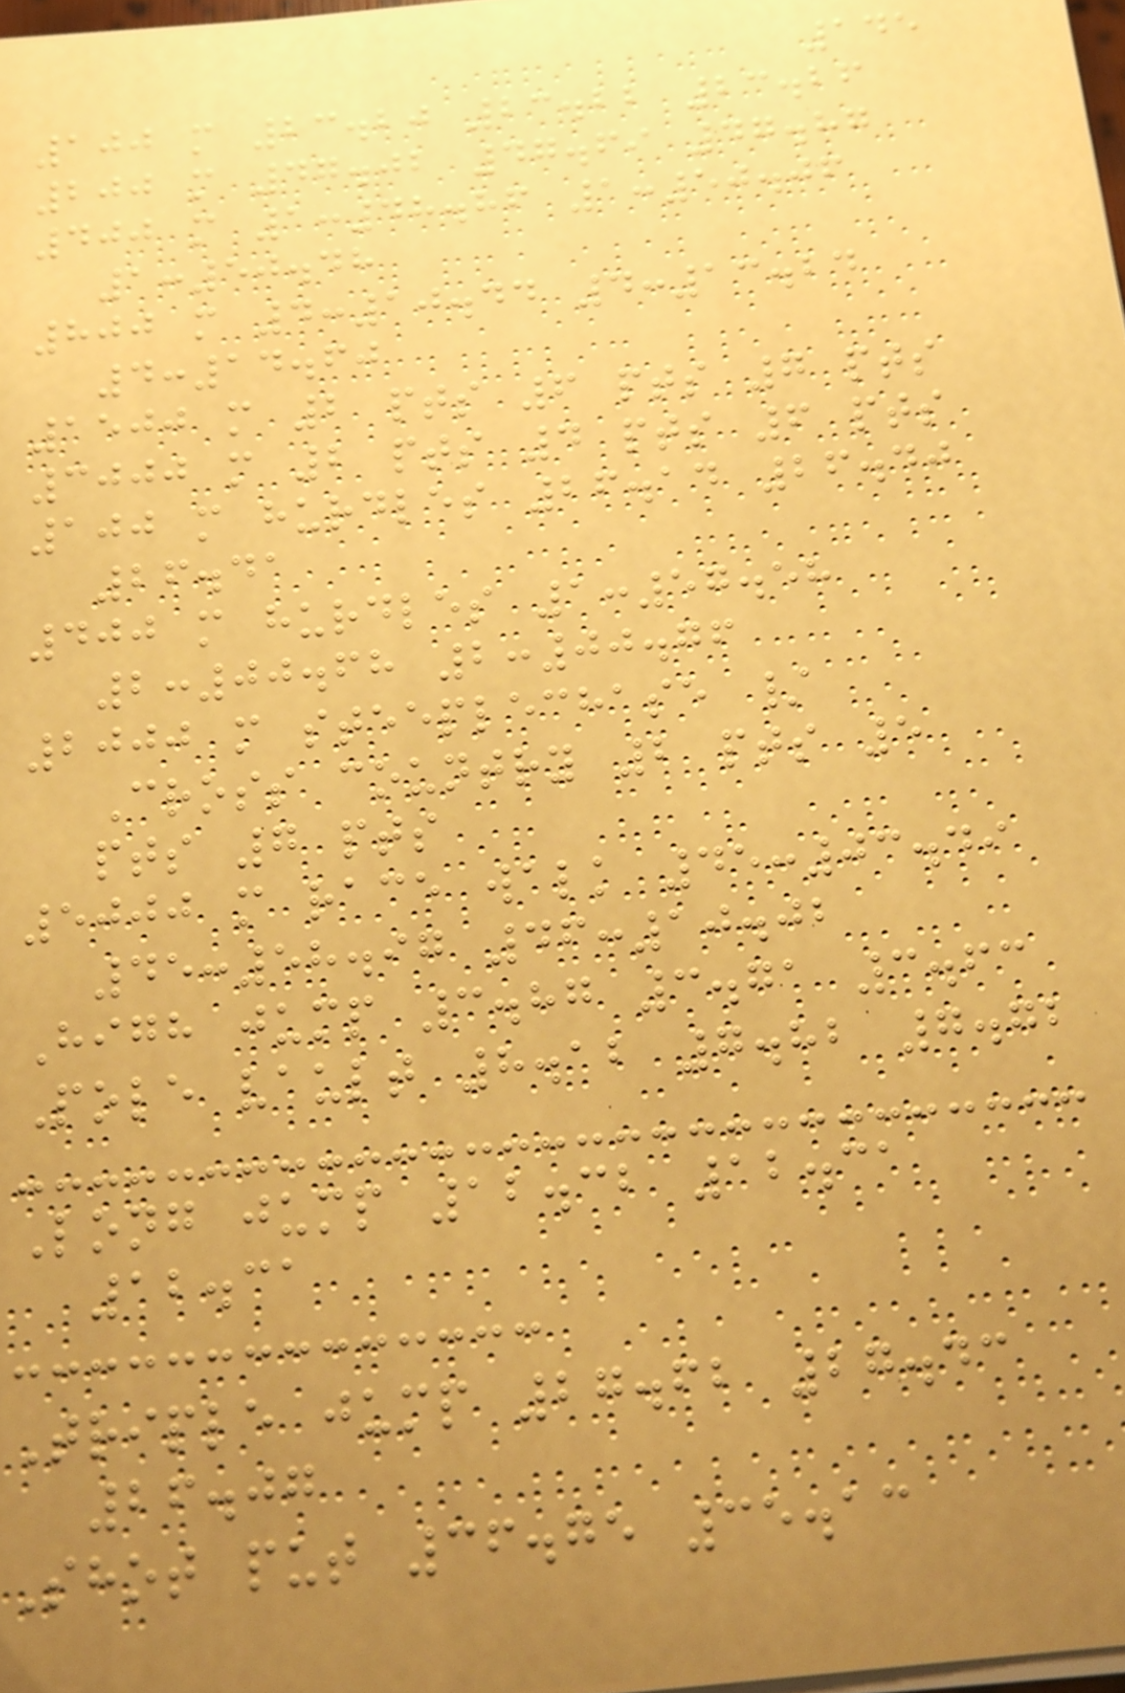145
100 m 23.20 23.22 23.26
200 m 47.02 47.69 47.87
400 m 1:48.86 1:50.06
1:50.48
800 m 4:10.44 4:13.24
4:14.60
1500 m 2 pts 6 pts 7 pts
3000 m 2 pts 4 pts 6 pts
100 m hurdles 26.14 26.40
26.41
400 m hurdles 1:57.58
2:00.68 2:00.76
2000 m steeplechase /
Cross country 2 pts 5
pts 7 pts
5000 m race walk 45:03.49
45:58.97 46:10.02
High jump 3.87 3.71 3.63
Pole vault 8.12 7.82 7.72
Long jump 12.32 12.31
12.31
Triple jump 27.62 27.43
26.07
Shot put 36.75 35.13
